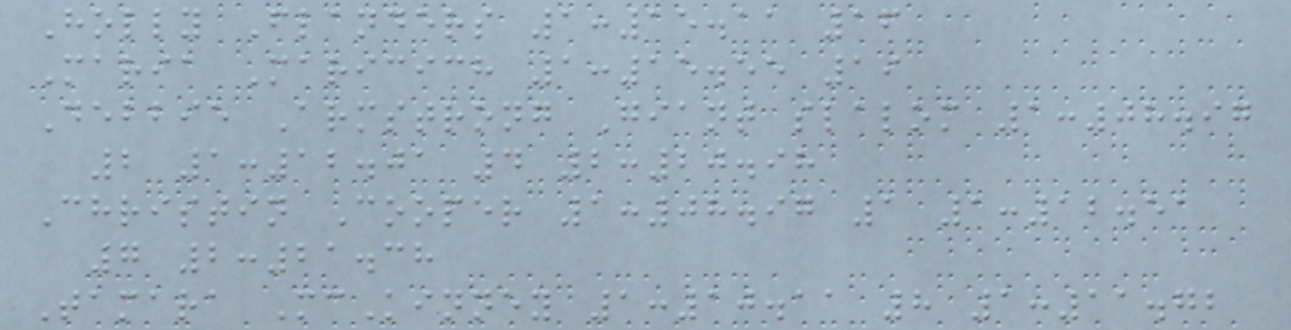Holly Flanders 1:15.11 16
Maria Maricich 1:15.55 19
Debbie Armstrong Giant slalom 1:08.97
2 1:12.01 4 2:20.98
Christin Cooper 1:08.97 1 1:12.51
7 2:21.38
Tamara McKinney 1:10.11 8 1:11.72
